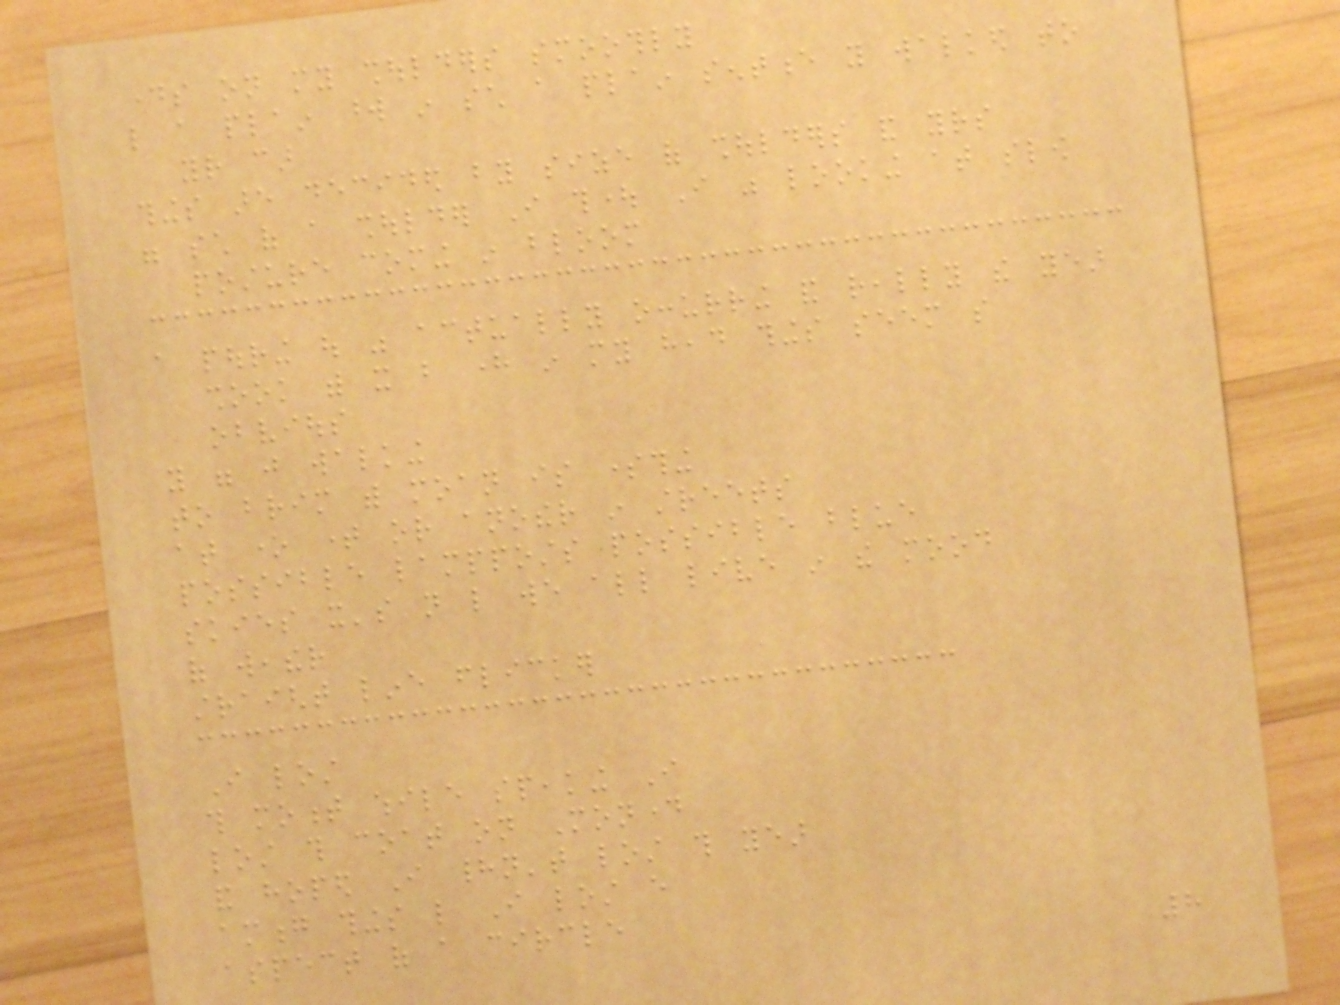days on my shoulders smoothly
like a plain word in such a plain sentence you walked to
your car
things are decided by size of shoulders and yours
were such of a shoulder I thought I was looking at slow
posture coming in bloom
a pouring out was actually occurring and really the year
shook with it but here in my head things seem so
obvious
you were just walking
to brim with moan is something
at one time or another in streets
possible lampposts possible blue
skies it's not like we all live in the mood
of weather
straight line flicker
I lost
this moment while speaking I
lost this coat on Monday
and hoped I hadn't lost this year
among things like I lost every
aspect of a circle
8
